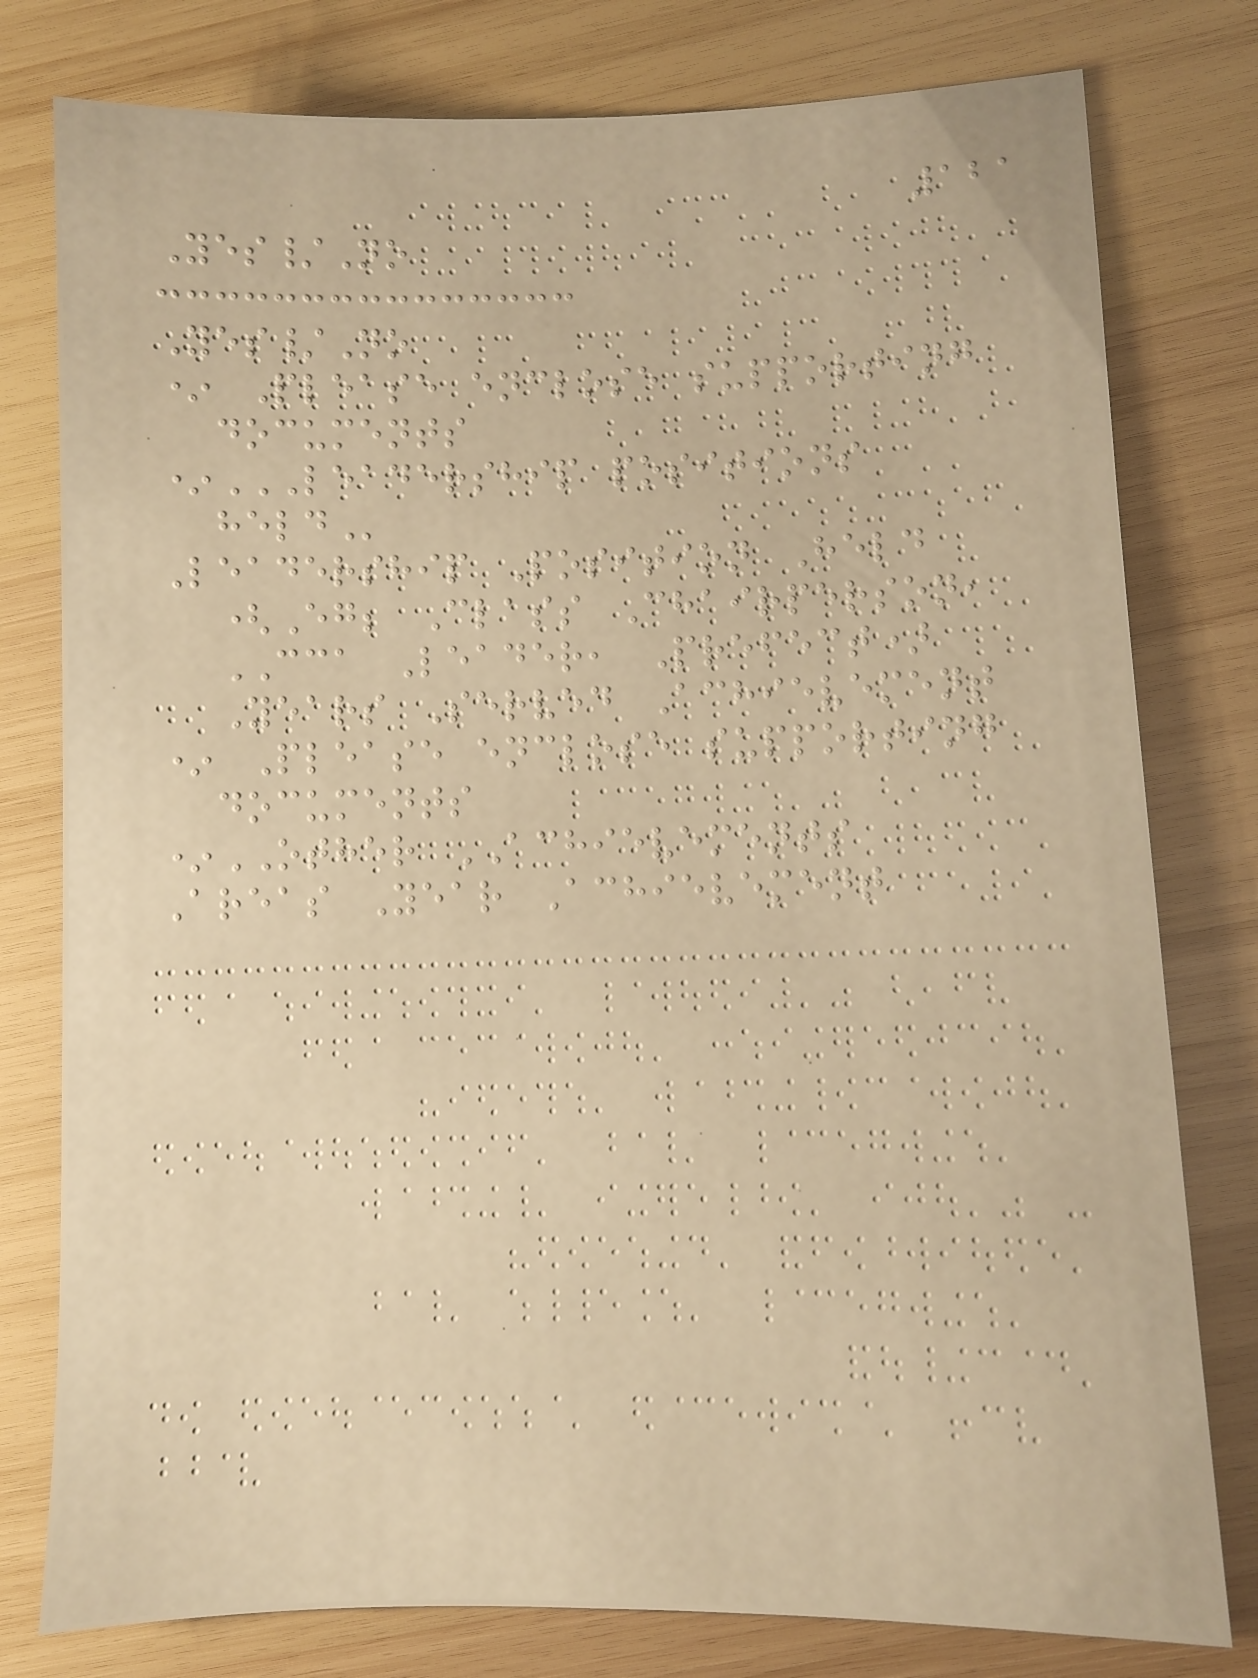121
Yes/No
Yes/No
* Please enclose supporting
documents
*LEADERSHIP POSITIONS
HELD
Leadership Position Held
(Eg; Class Chairperson,
CCA Leader, Prefect)
Years Served Achievement
* Please enclose supporting
documents
*OTHER ACHIEVEMENTS
Areas Year Achievement
